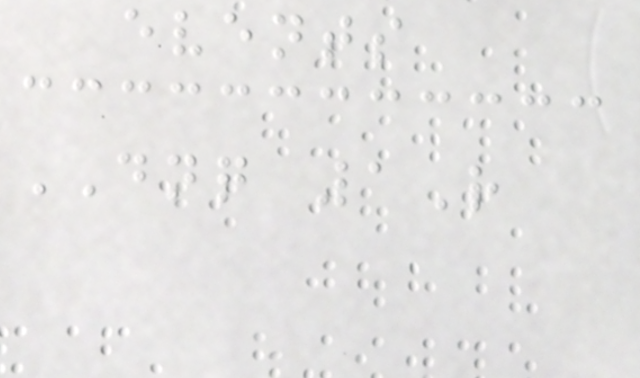events
DNQ 1R
